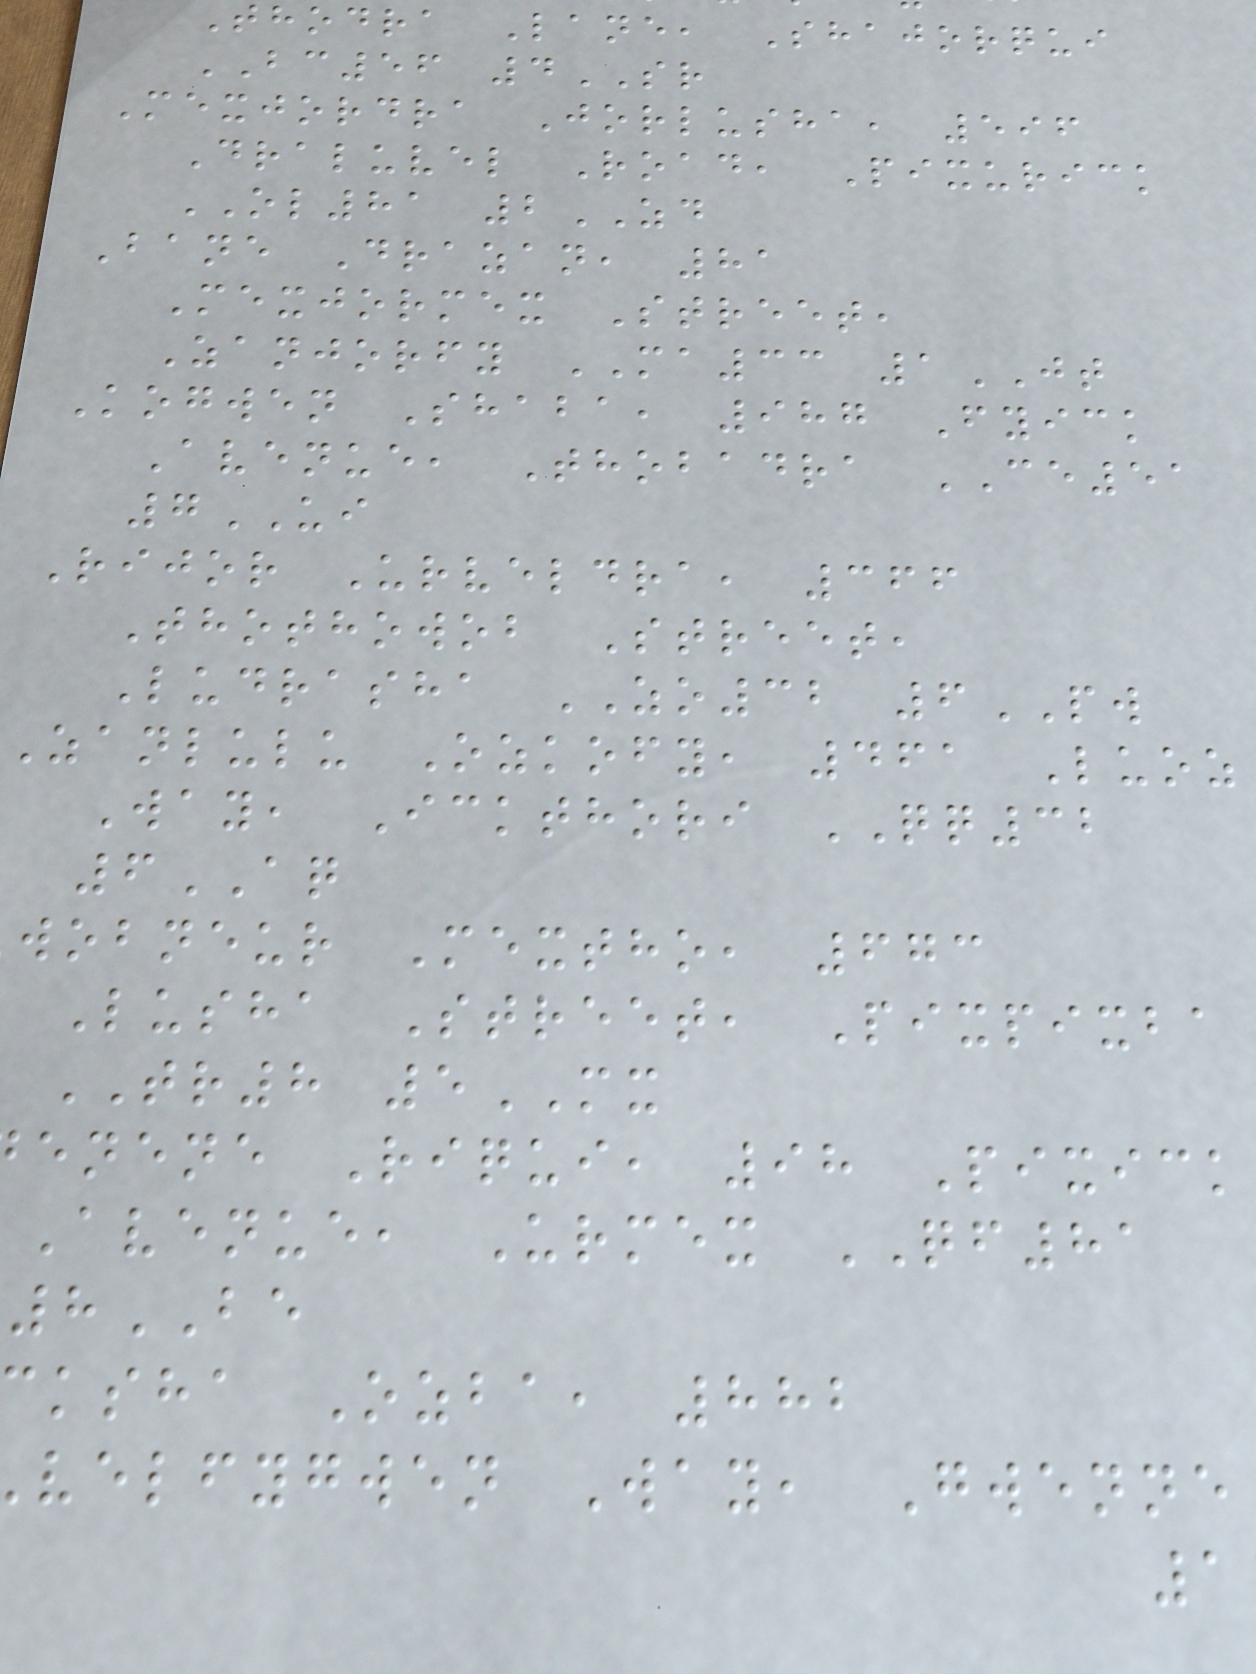Thodra Lane, Shajorqui
BC56 4SR
Mexjordra Jorlusha, 596
Draluvel Road, Pixurick
OL81 2ZD
Bane Drazan, 81
Mexjormex Street,
Zanjorfy MA33 1JT
Kogwen Shaba, 987 Fyick
Avenue, Thobadra CE51
7UI
Rijor Urveldra, 366
Thothowob Street,
Ludrasha ZO32 6PW
Zanlulu Ozkofy, 461 Luoz
Way, Ickthori QQ32
6AQ
wobneur Mextho, 673
Lusha Street, Pixpixba
TR8 5MX
enene Riqui, 98 Pixick
Avenue, Urmex QF81
8BE
ksha Ozba, 882
velfygwen Way, Gwenne
